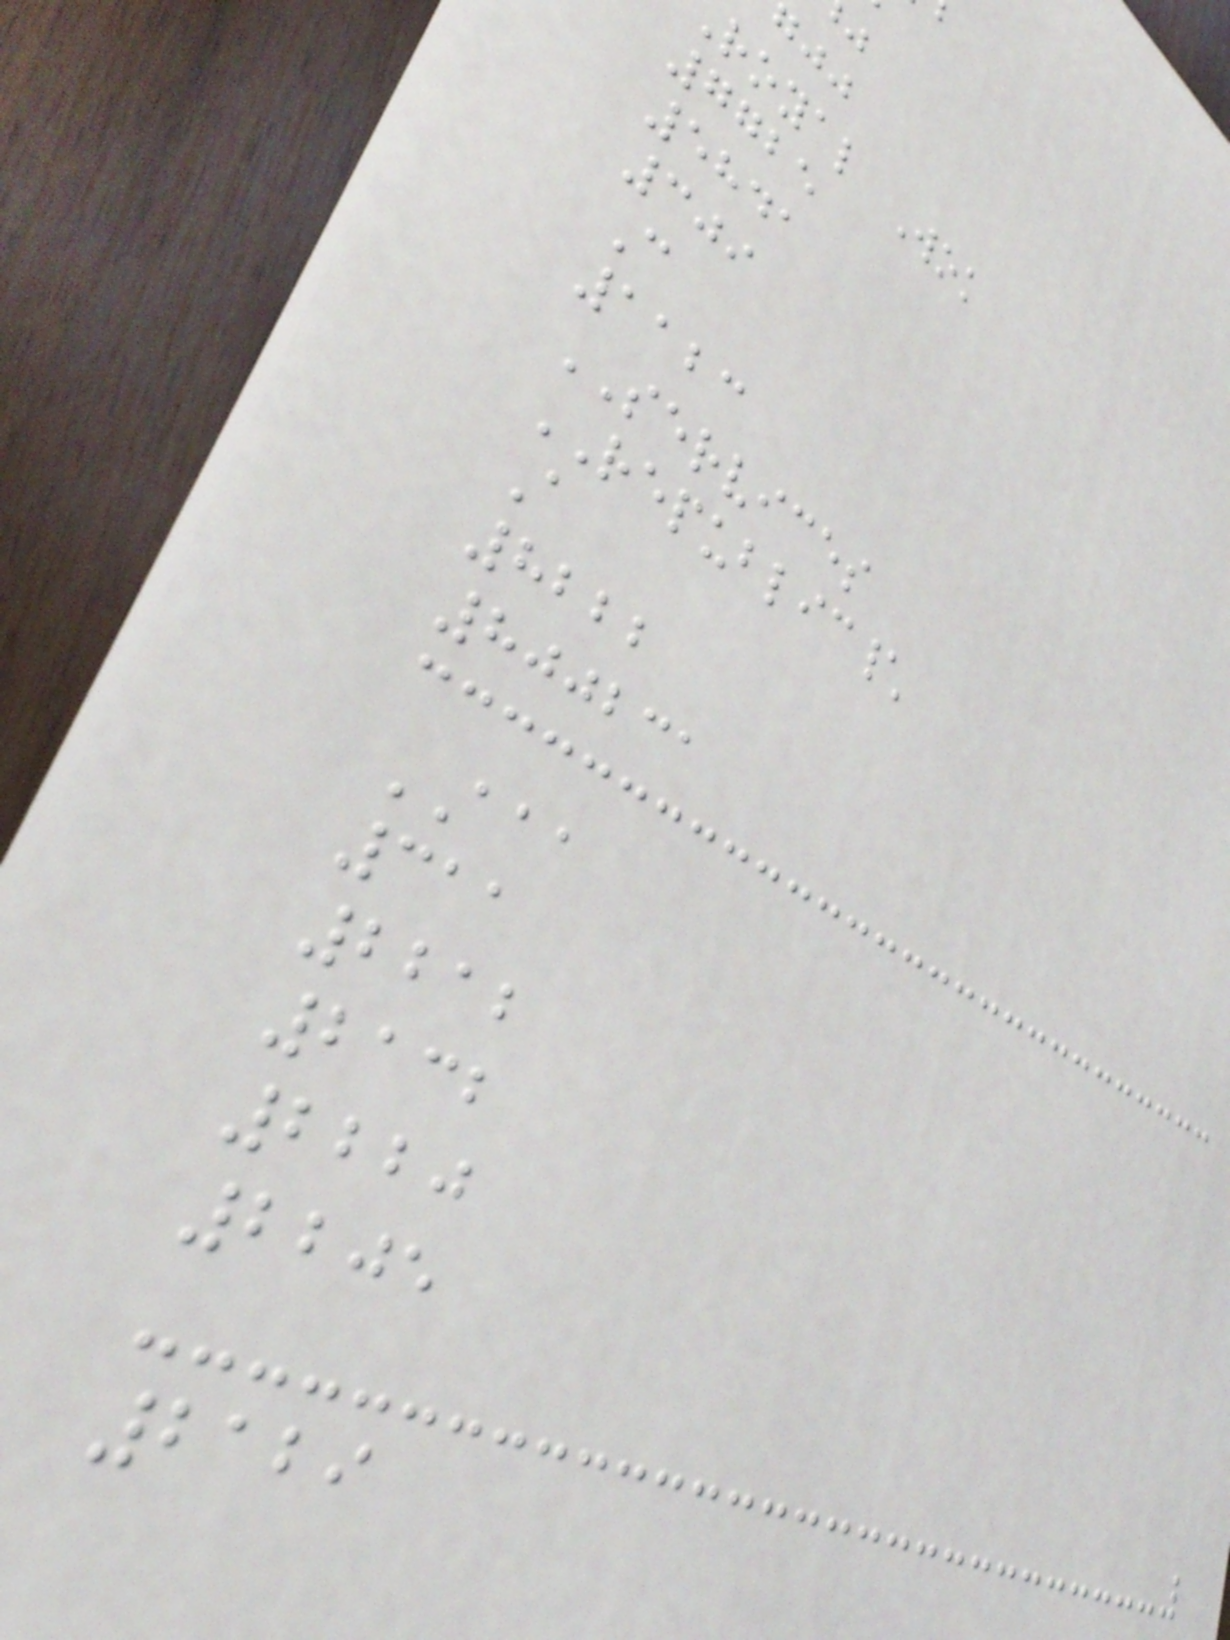royal Wok
7725
5841
309
C
1123
SERVICES
REPUBLIC\
A
8222
800231
AAA
311
2212
2132
2220
2205
2129
